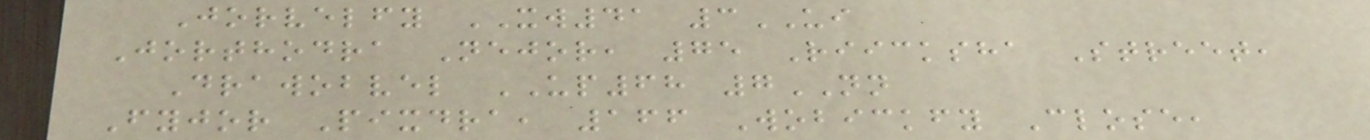Jorvelfy XW41 3UI
Jorthodra Nejor, 75 Riicksha Street,
Drawobvel UP68 7NN
Fyjor Pixdra, 166 Wobickfy Close,
